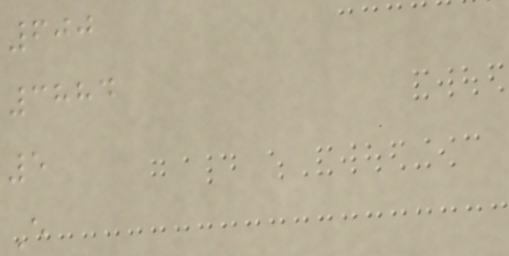600
3884
5
E
